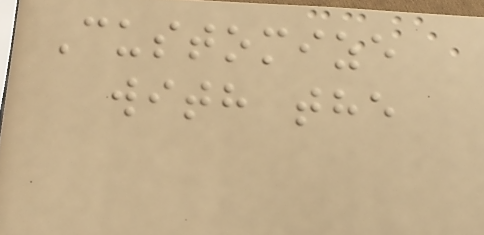Customize
with the
